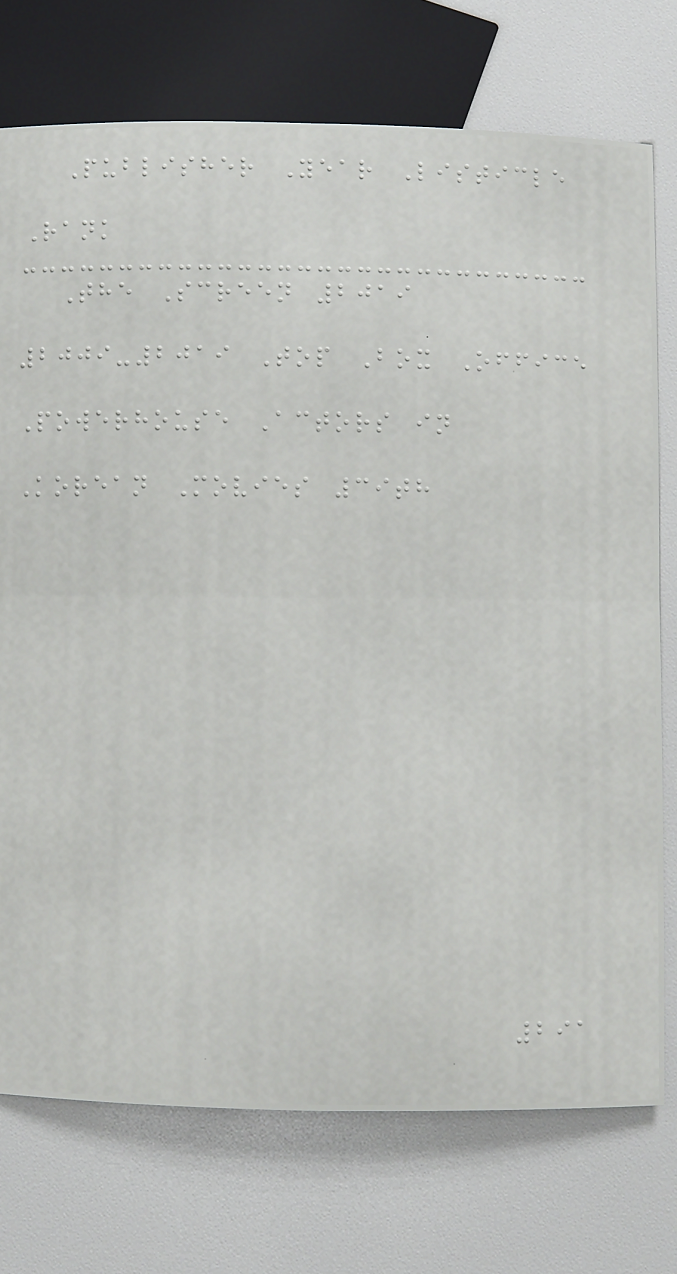Publisher Year Listicle
Rank
The Screen 2019
2009-2019 Top Box Office
Powerhouse Actors in
Korean Movies 39th
291
